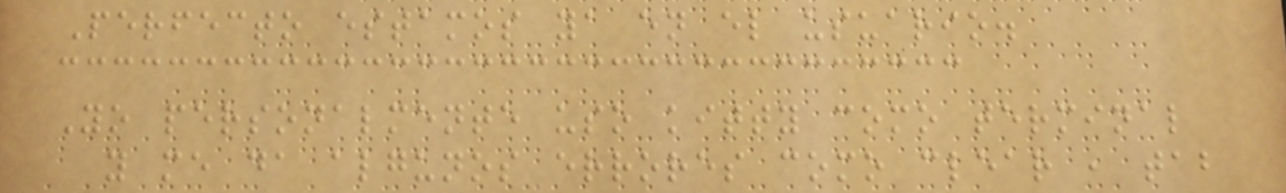Perfecto estamos ya en el usuario.
Yo personalmente uso kitty como terminal
y me da algunos errores como clear , tab
